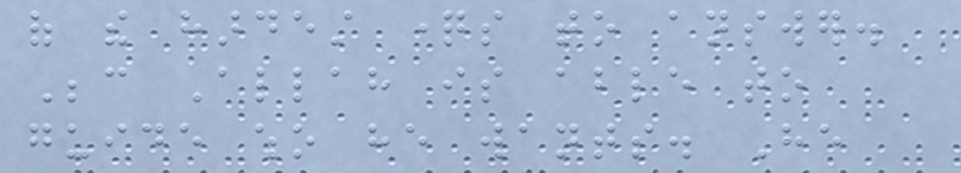of the hardest questions to answer.
Because Allah is able to
guide who he wants. He
